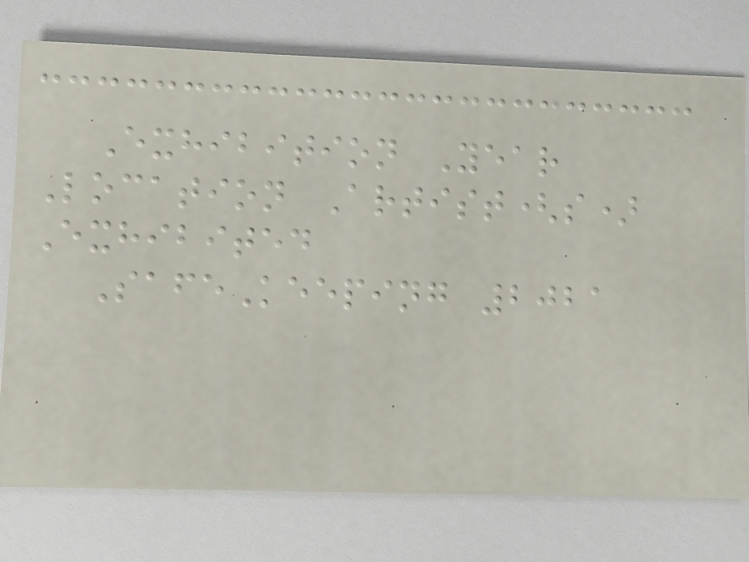Exhibition Year
Location Artist(s)
Exhibited
SafeKeeping 2021
